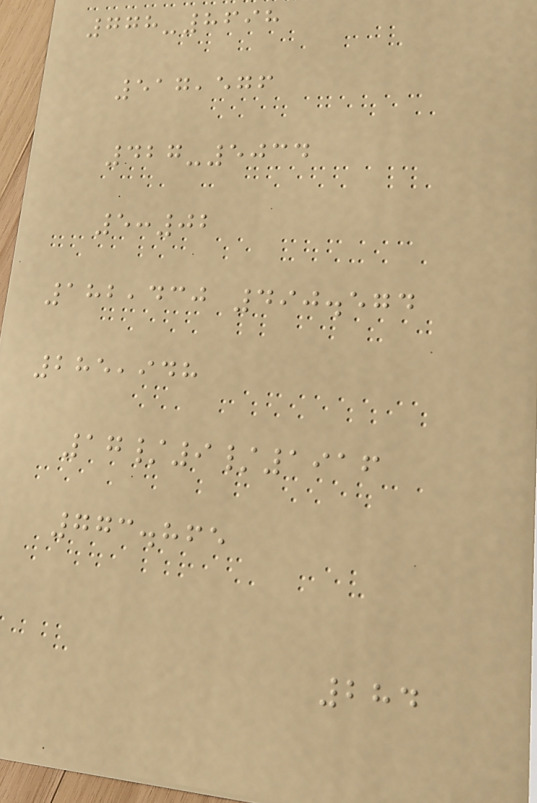778-8698
517,576
427-5034
5:02
182,430 490.574
285,948
17/9/1916
773.865
284
